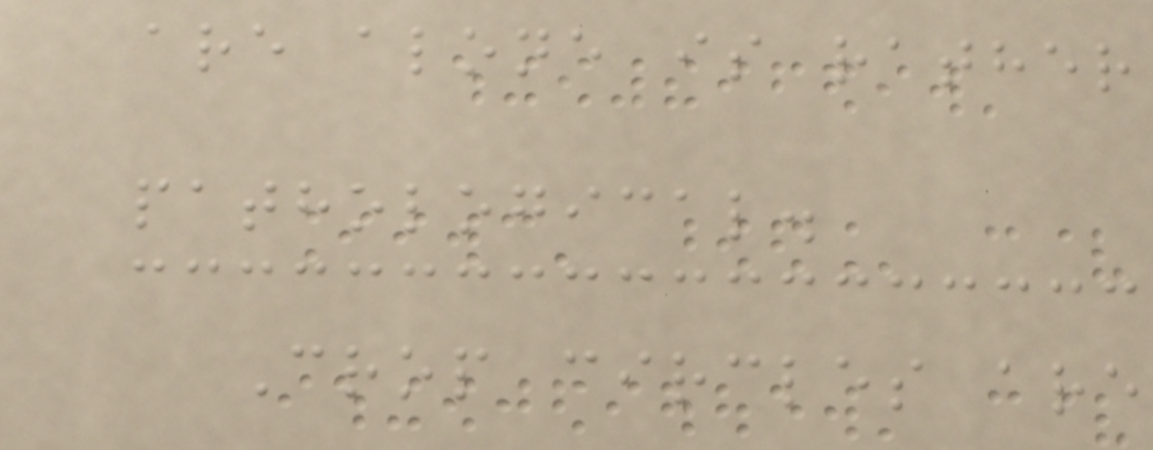are alone is rather
pathological.
Crop circles are
